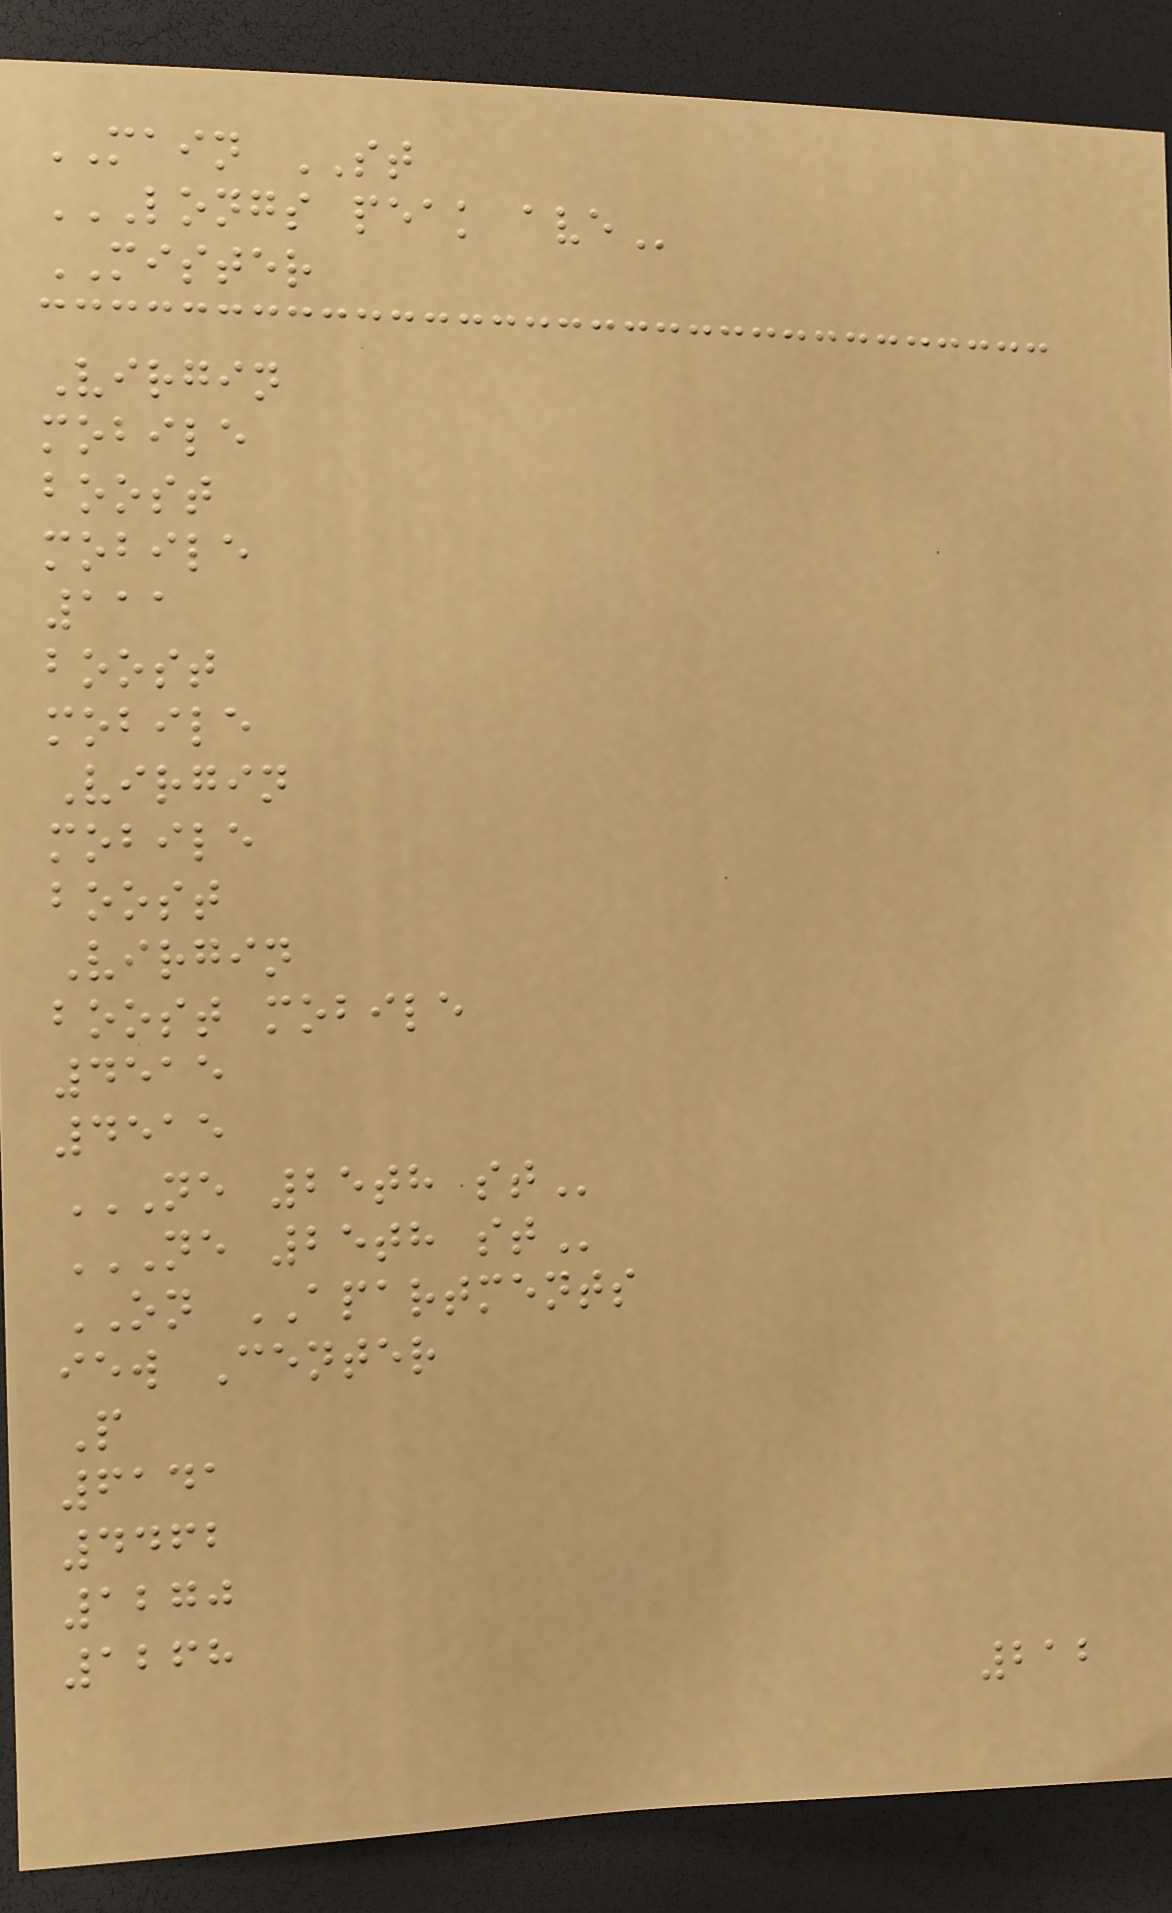MAIN ST
LONGS PEAK AVE
MISTER
Virgin
mobile
boost
mobile
111
boost
mobile
Virgin
mobile
boost
Virgin
boost mobile
4515
4515
NE 25TH ST
NE 25TH ST
ON APARTMENTS
iew Center
P
6141
4462
1270
1268
212
